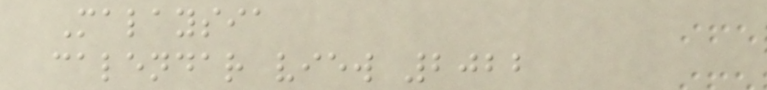Malaysia
calendar view 2022
